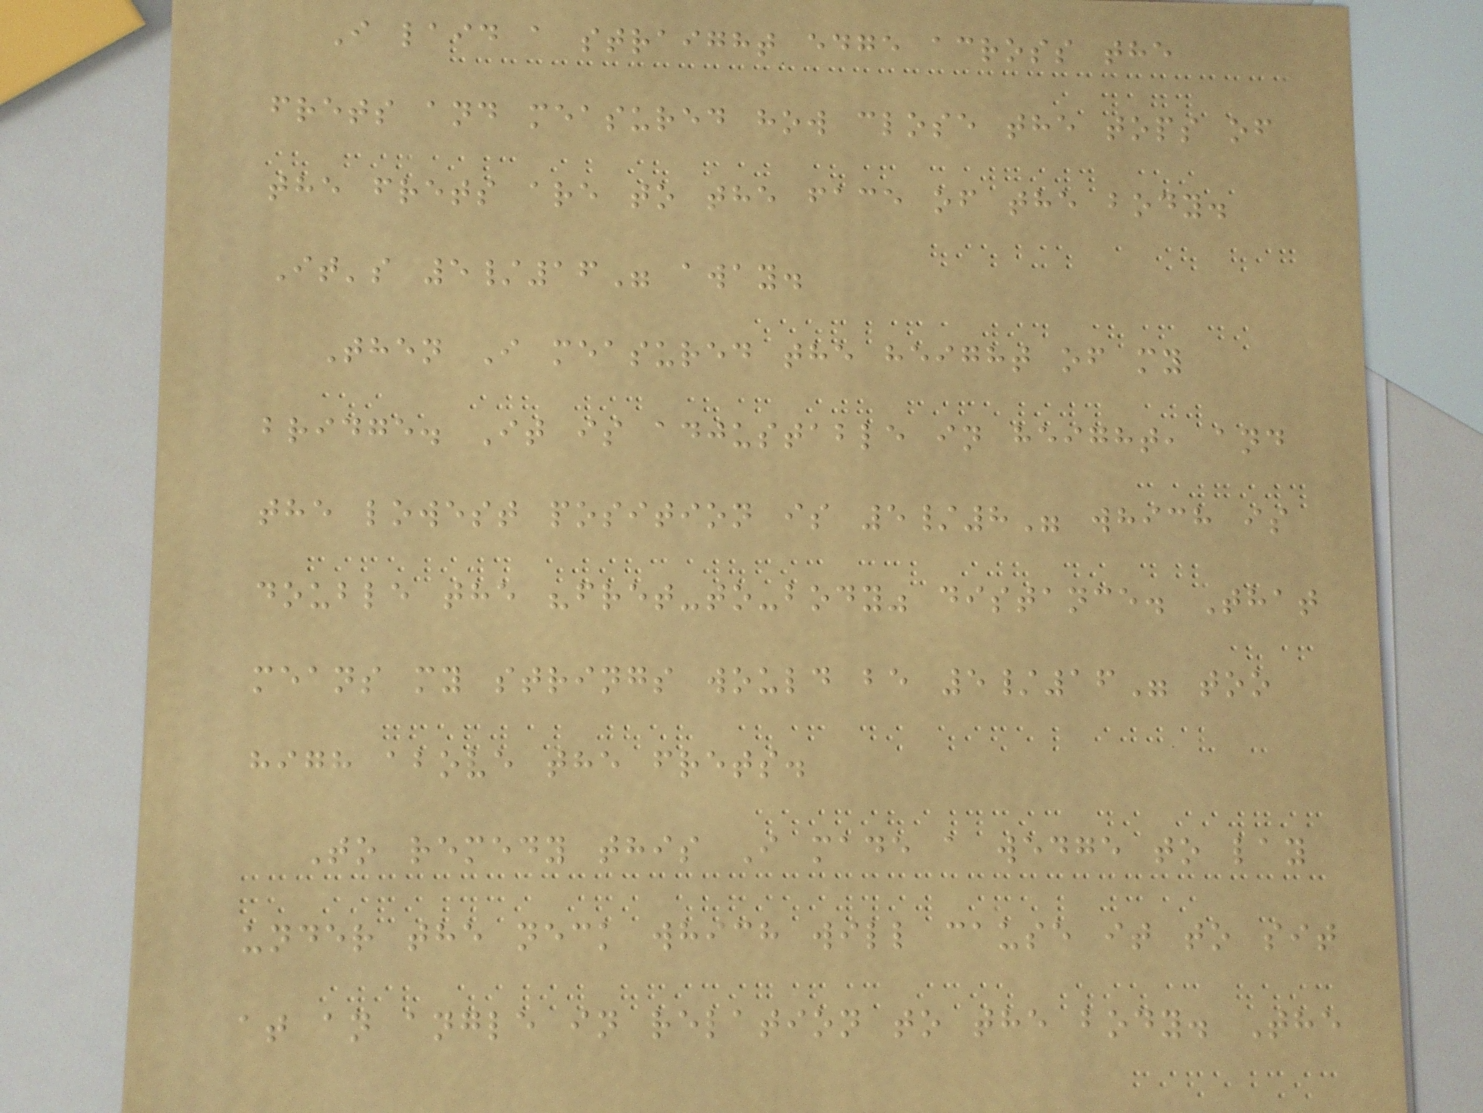I laid a straight edge across the
frets and measured how close the tops of
the frets are to the face of the body.
It's 5/16" away.
Then I measured the height of my
bridge. It is adjustable in height, and
the lowest position is 5/8" which is
double the "fret-to-body" distance. That
means my strings would be 5/16" too
high above the frets.
To remedy this I made a wedge to lay
under the neck which will cause it to sit
at an angle in relation to the body. The
